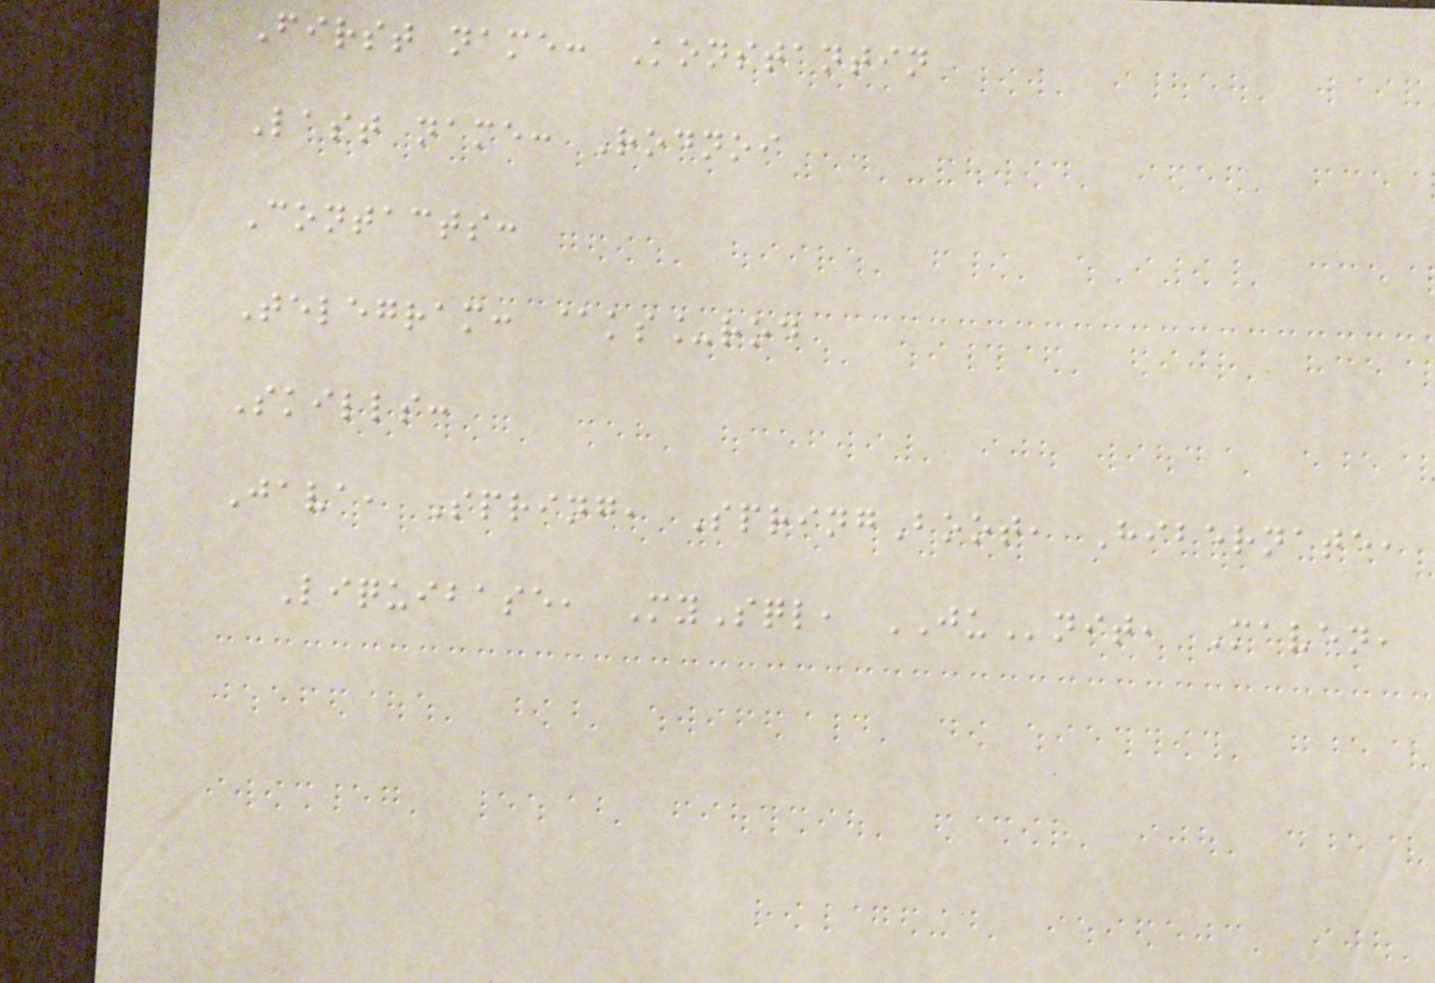First name: Konstantin
Last name: Rodnoi
Contacts:
Telegram: @ks_rod
Skills:
Java, Spring, SpringBoot, Hibernate,
Liquibase, MySql, JUnit, Maven,
